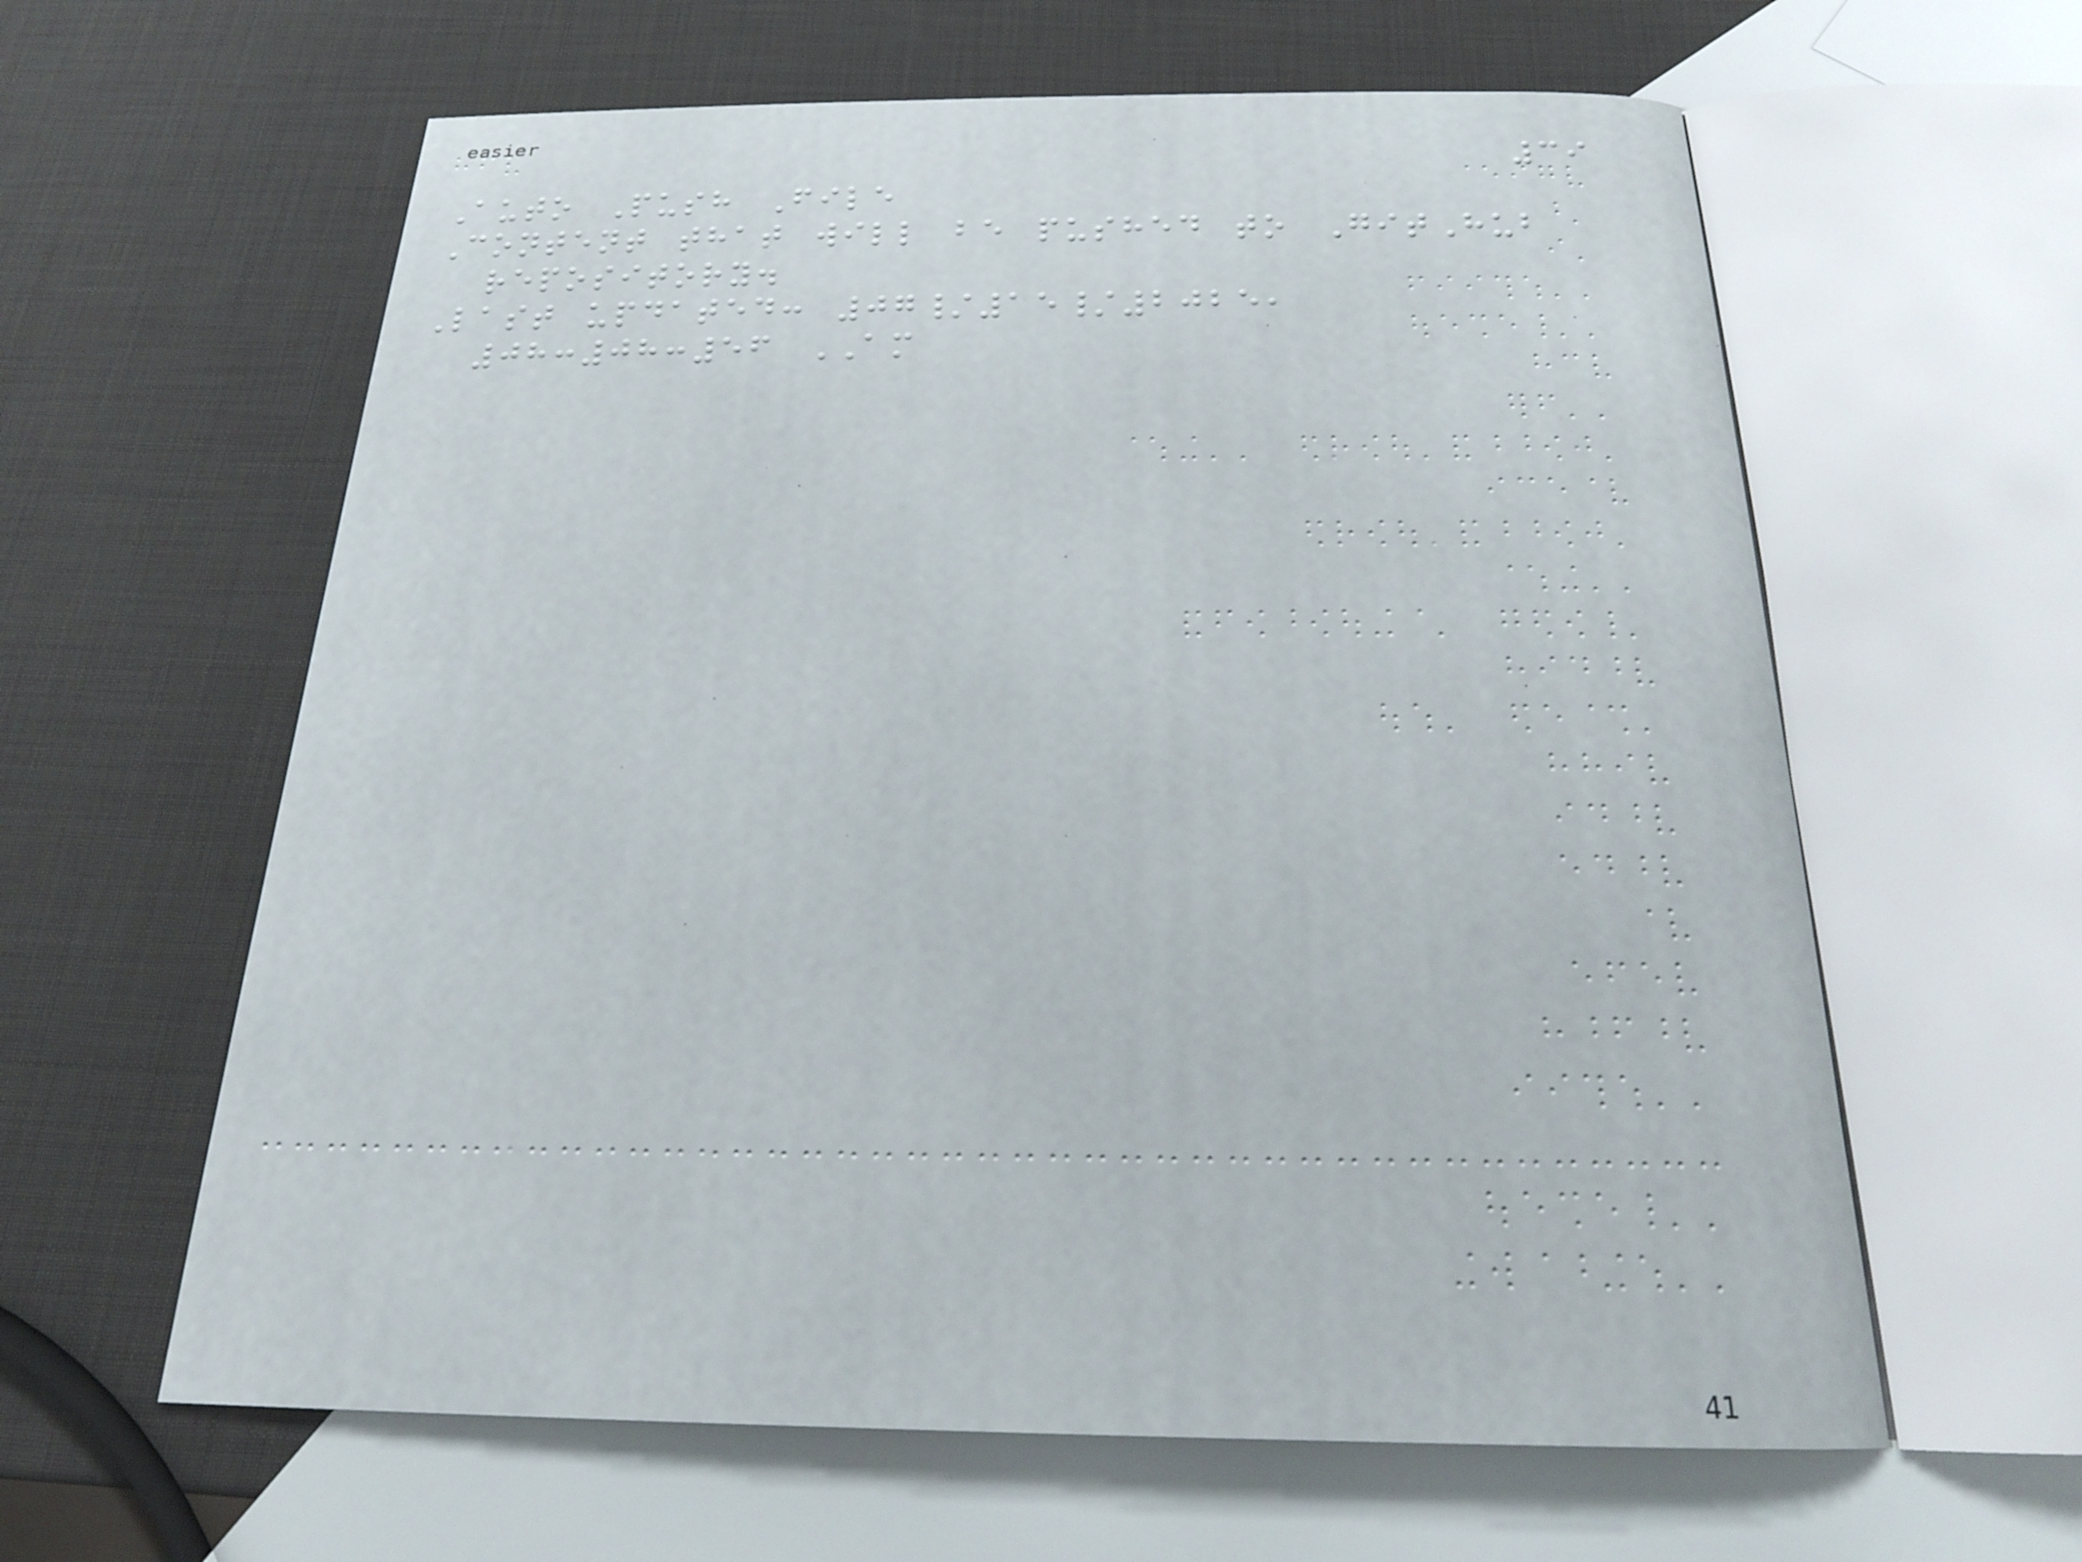39
Auto Push File
Content that will be pushed to GitHub
repository.
Last updated: 07/15/2025,
08:08:56 AM
